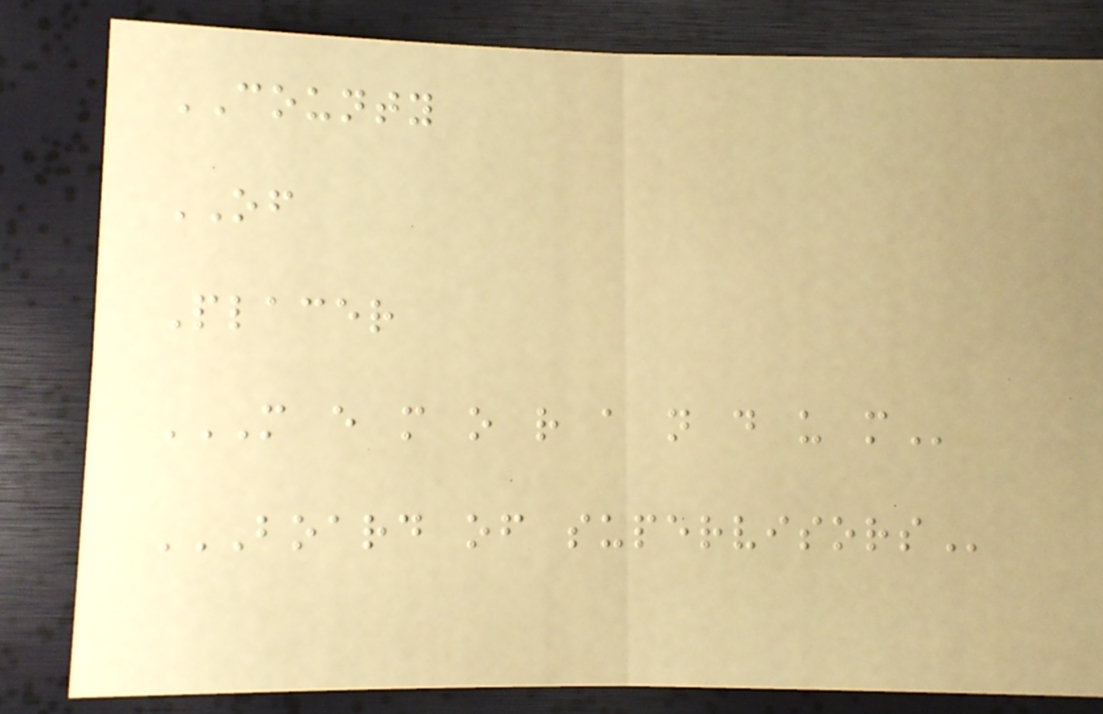COUNTY
OF
Placer
M E M O R A N D U M
BOARD OF SUPERVISORS
